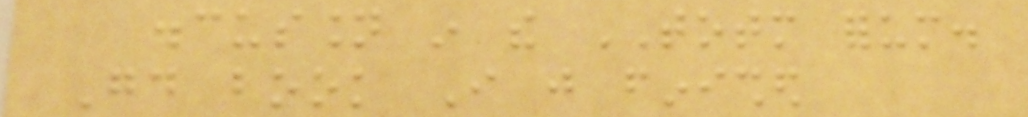discussion in the TOTM forum.
Good book I just finished
